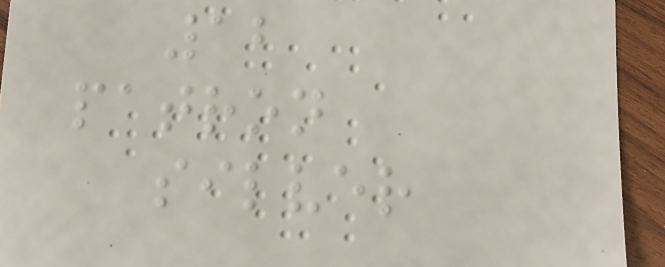12
patron
silver
